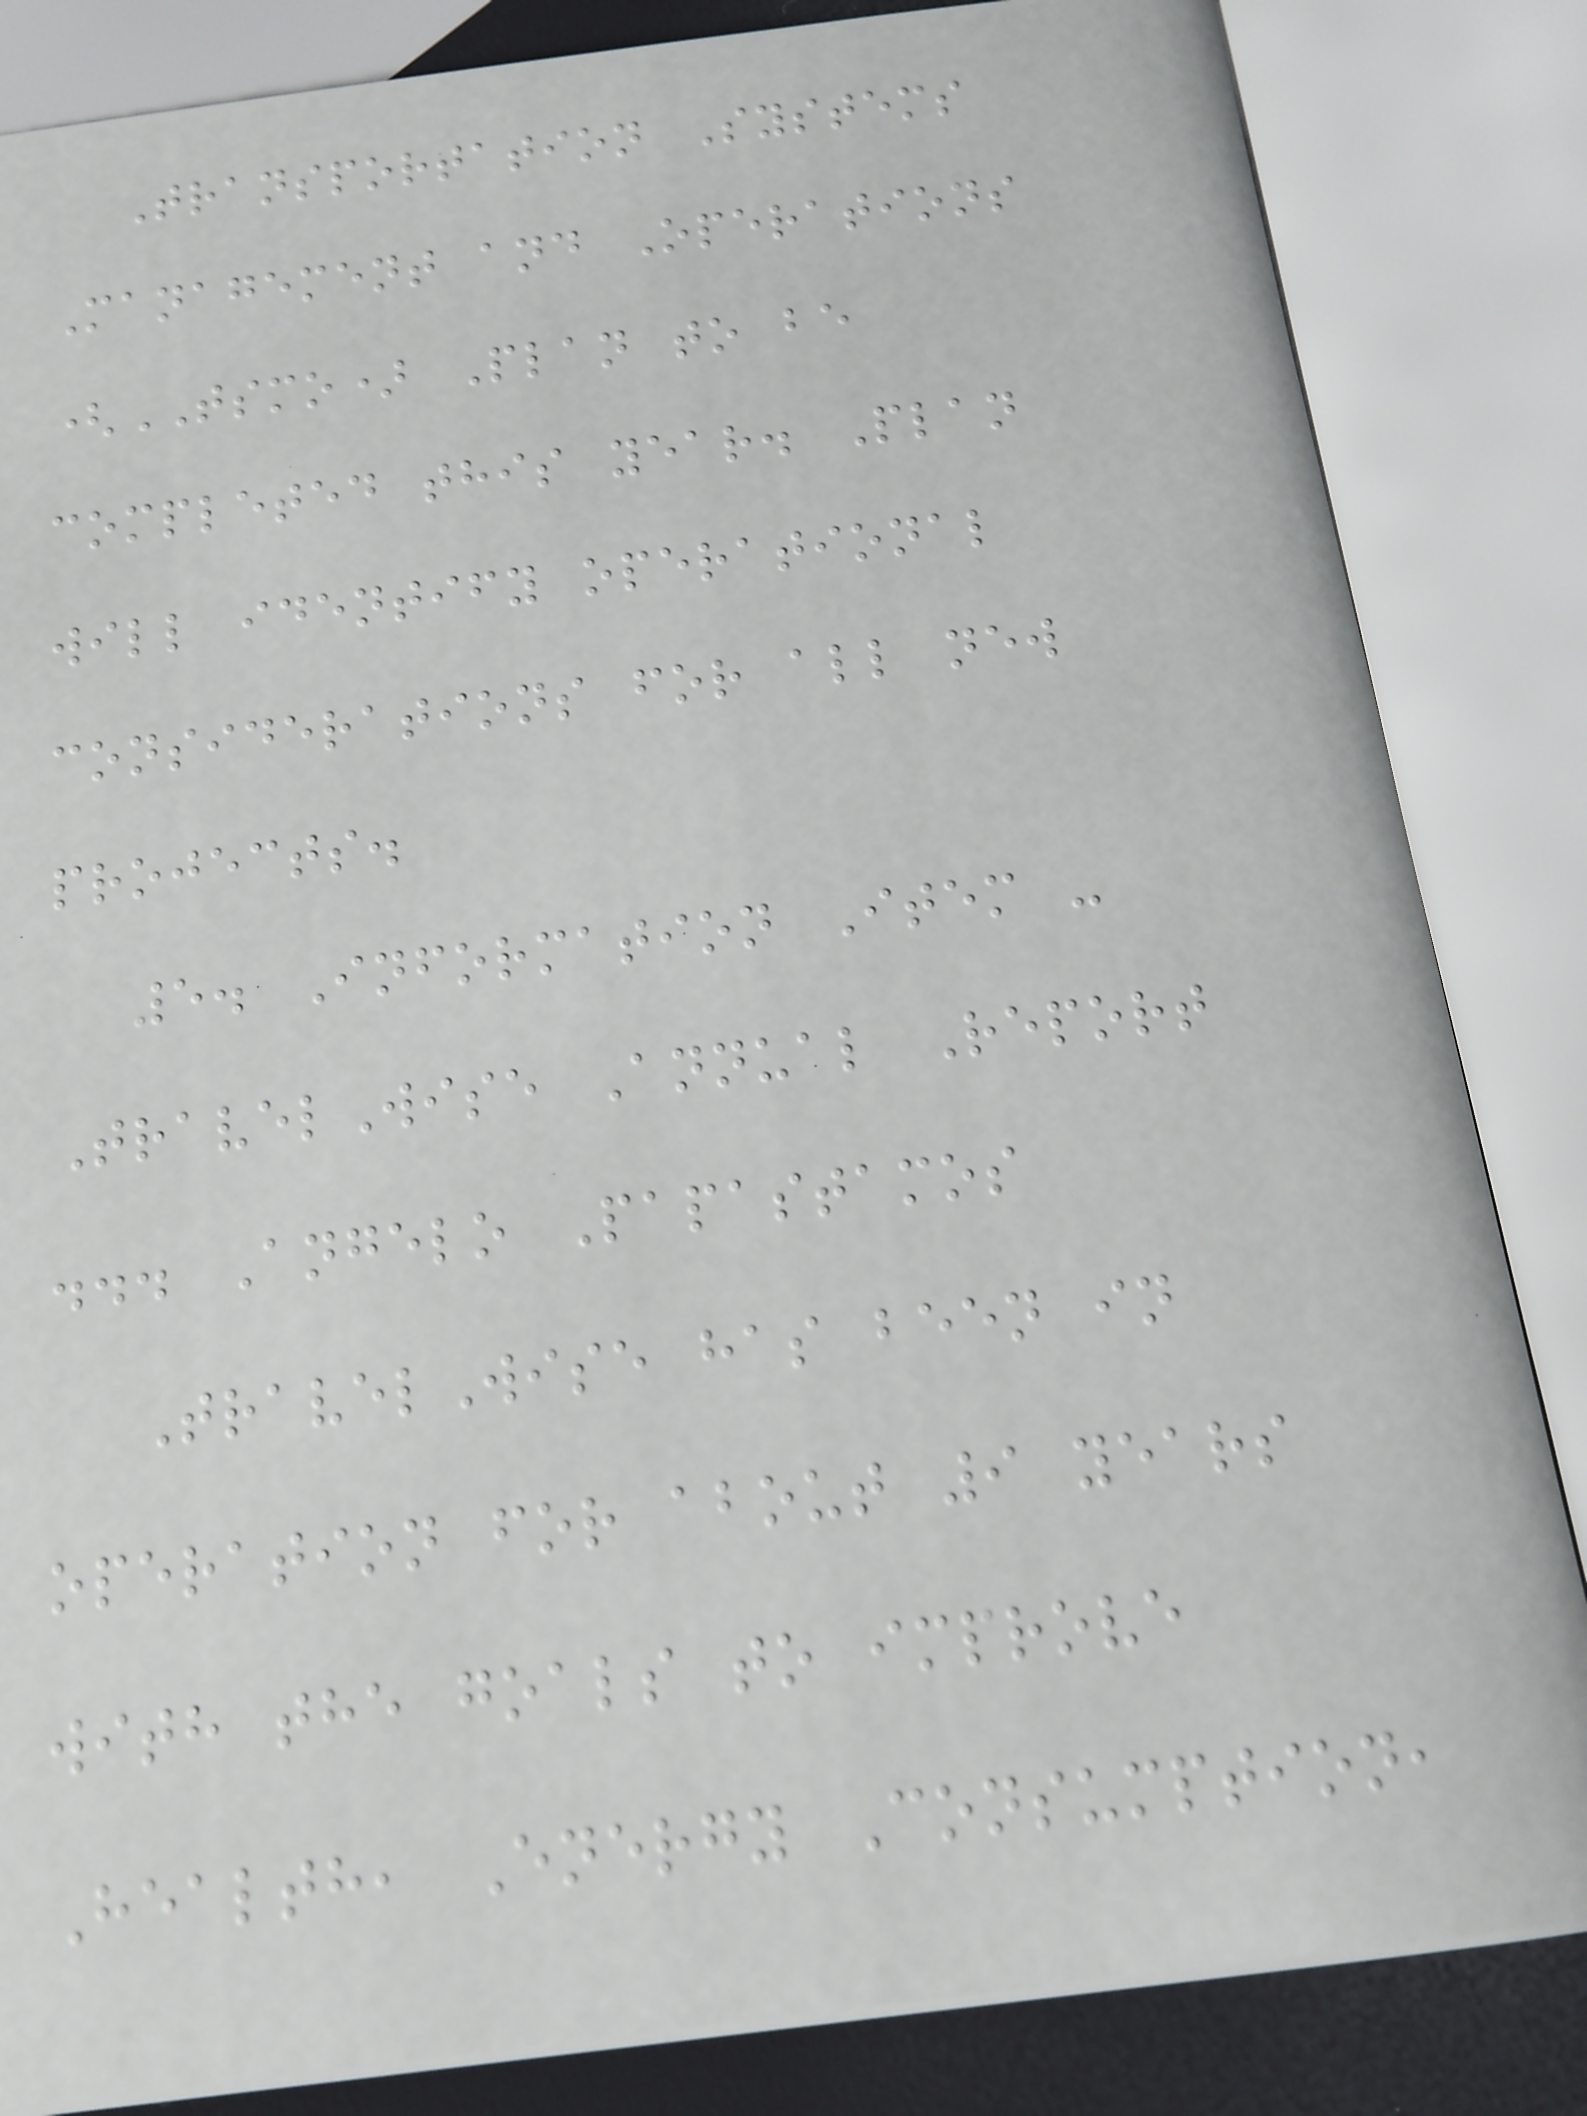Transportation Systems
Management and Operations
(TSMO) Plan to be
completed this year. Plan
will identify operational
considerations for all new
projects.
5. Information Item -
TravelWise Annual Report
... Angelo Papastamos
TravelWise has been in
operation for about 9 years
with the goals to improve
Health, Energy Consumption,
